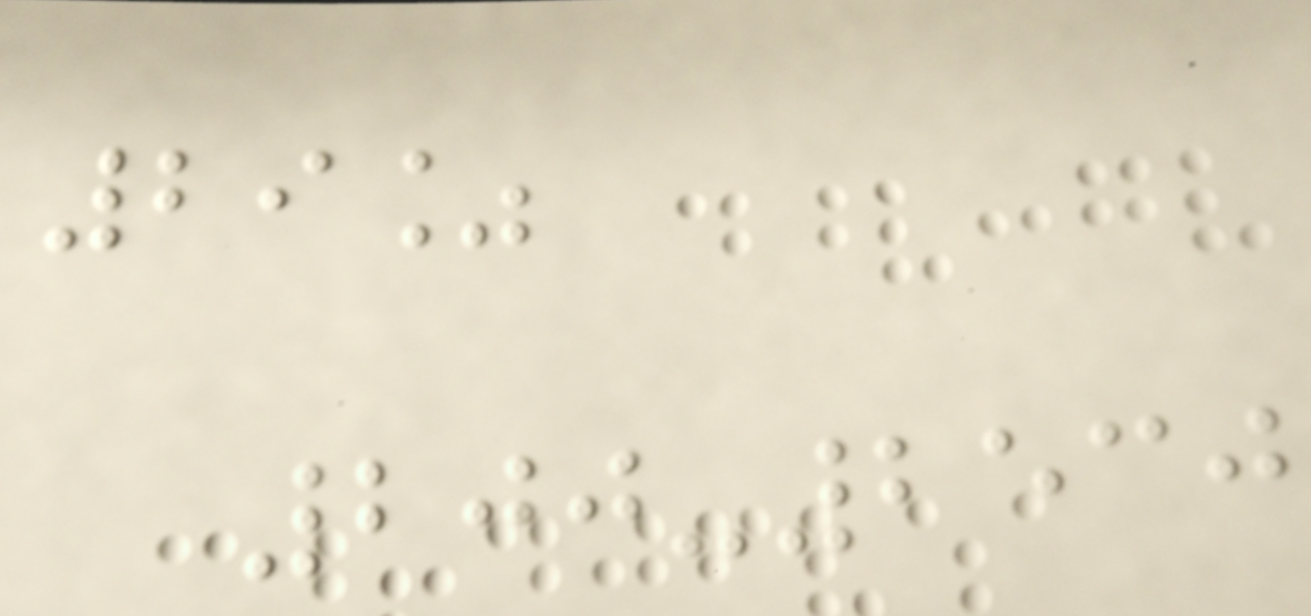29%
200-2530
